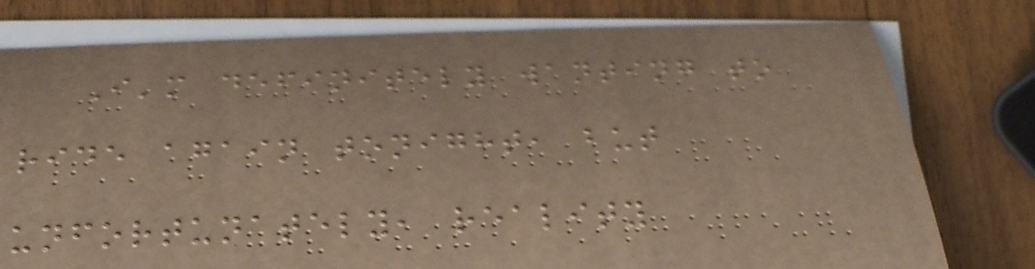I'm definitely wanting to
ride again tonight, but
unfortunately, reality
